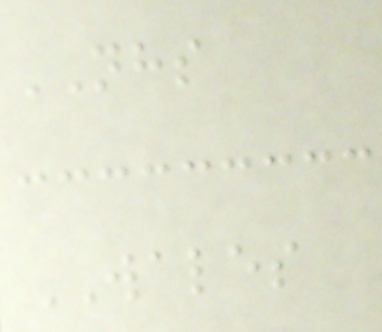NHS
WALES
